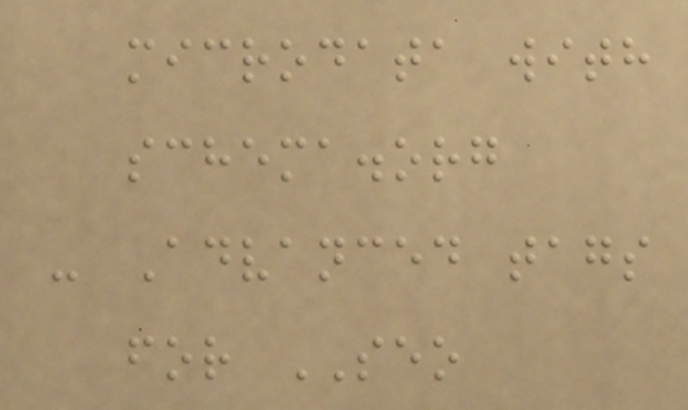microdata with
schema.org
- Advanced tags
for SEO
